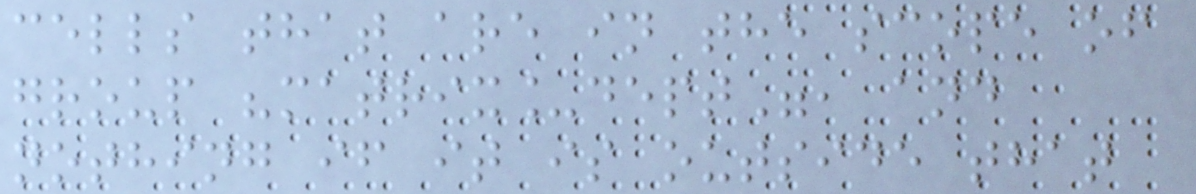cells that are in the scope of
group "matrix_dept", and
nothing if it is outside that
